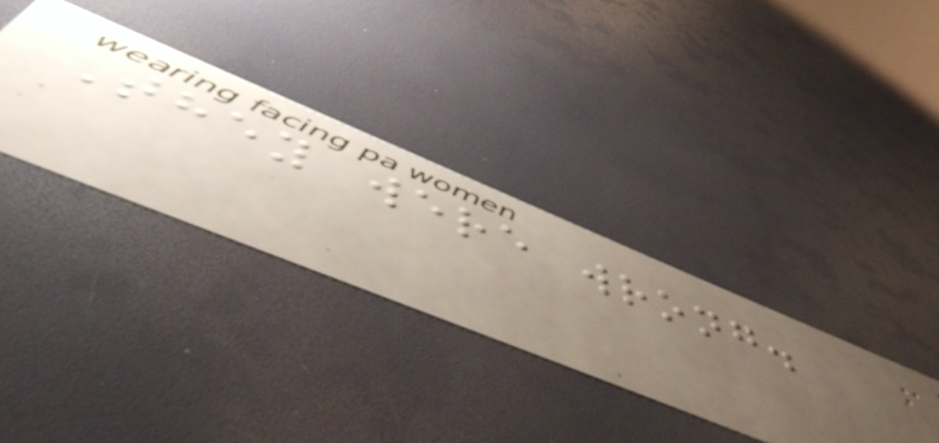They were wrong.
